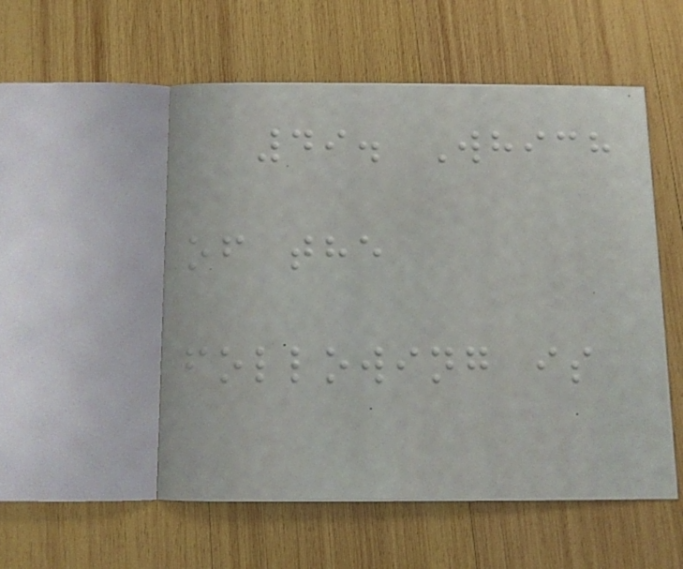49. Which
of the
following is
